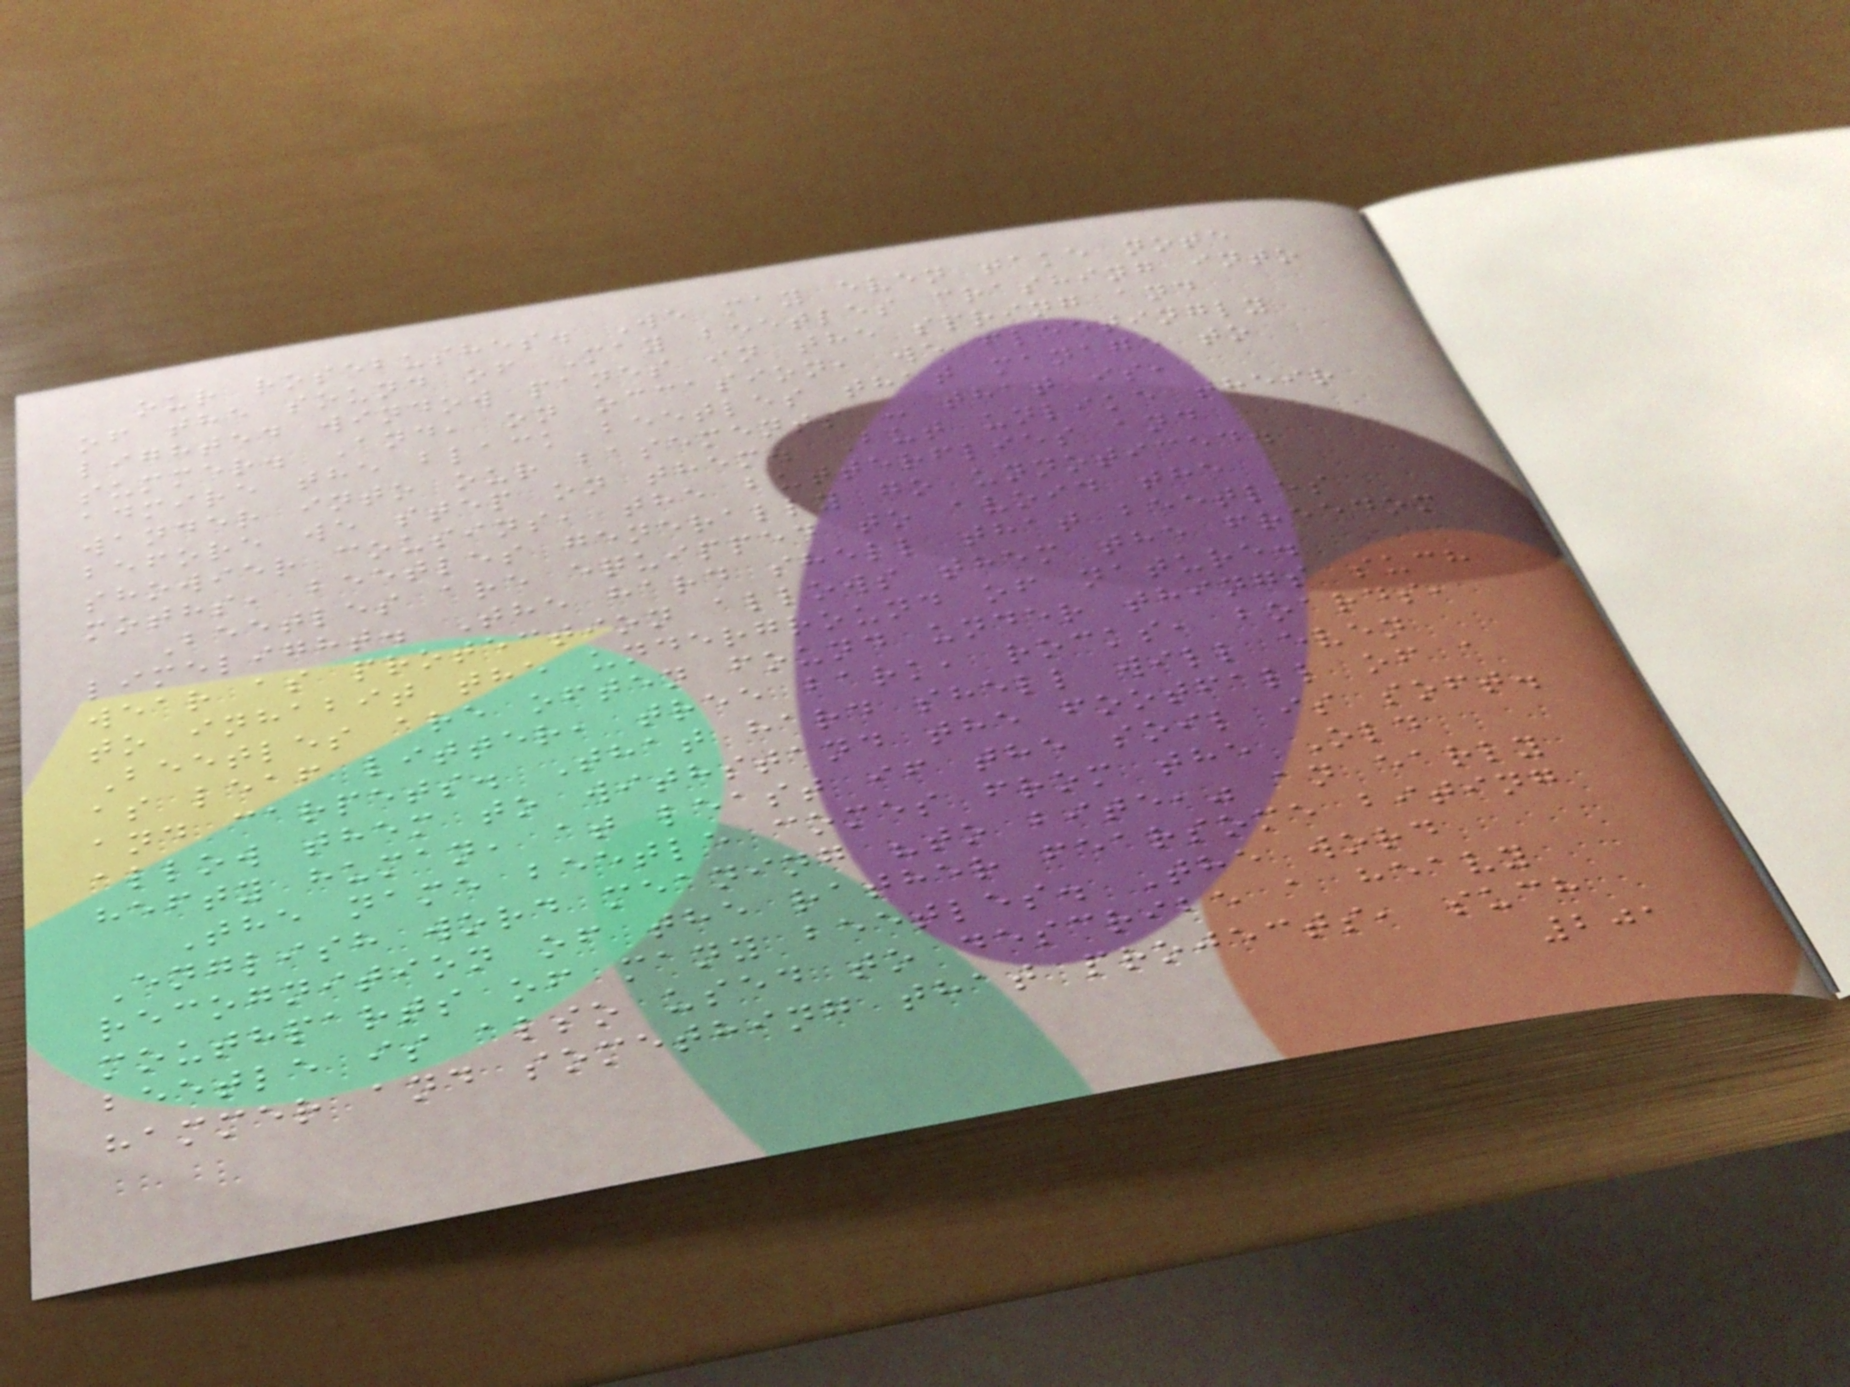our rosebushes. We may even take note
of the sound of May beetles crashing into
lighted window panes in the spring and
summer. And, on occasion, we fleetingly
admire the black beetles that manage to
wander into our basements - that is,
before we step on them. But unlike their
showier cousins, the butterflies and
moths, beetles generally go unnoticed.
Beetles are equipped to avoid the
limelight. The hard shell that beetles
wear as protection allows them the freedom
to inhabit the underground of nature.
Beetles are often found under things such
as leaf litter, tree bark, rocks, boards,
and carpets. That hard shell will even
allow them to withstand the footfall of a
hefty human, at least if the soil is soft.
The name beetle comes from the Old
English word meaning "to bite," an early
recognition of the rather fearsome biting
mouthparts of many beetles. The word
beetle is also used to describe a heavy
hammer and something that projects, such
201
